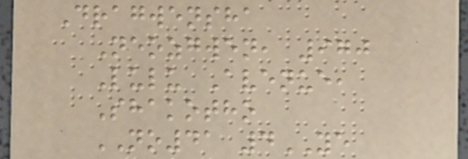Dragwensha
Neozgwen, 970
Lulu Avenue,
Shakotho
NO41 4YE
